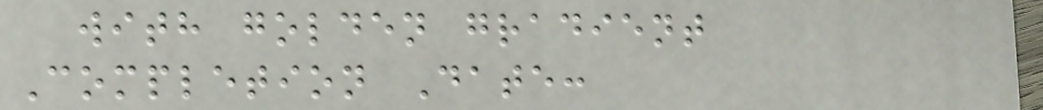with golden gradient
Completion Date:
